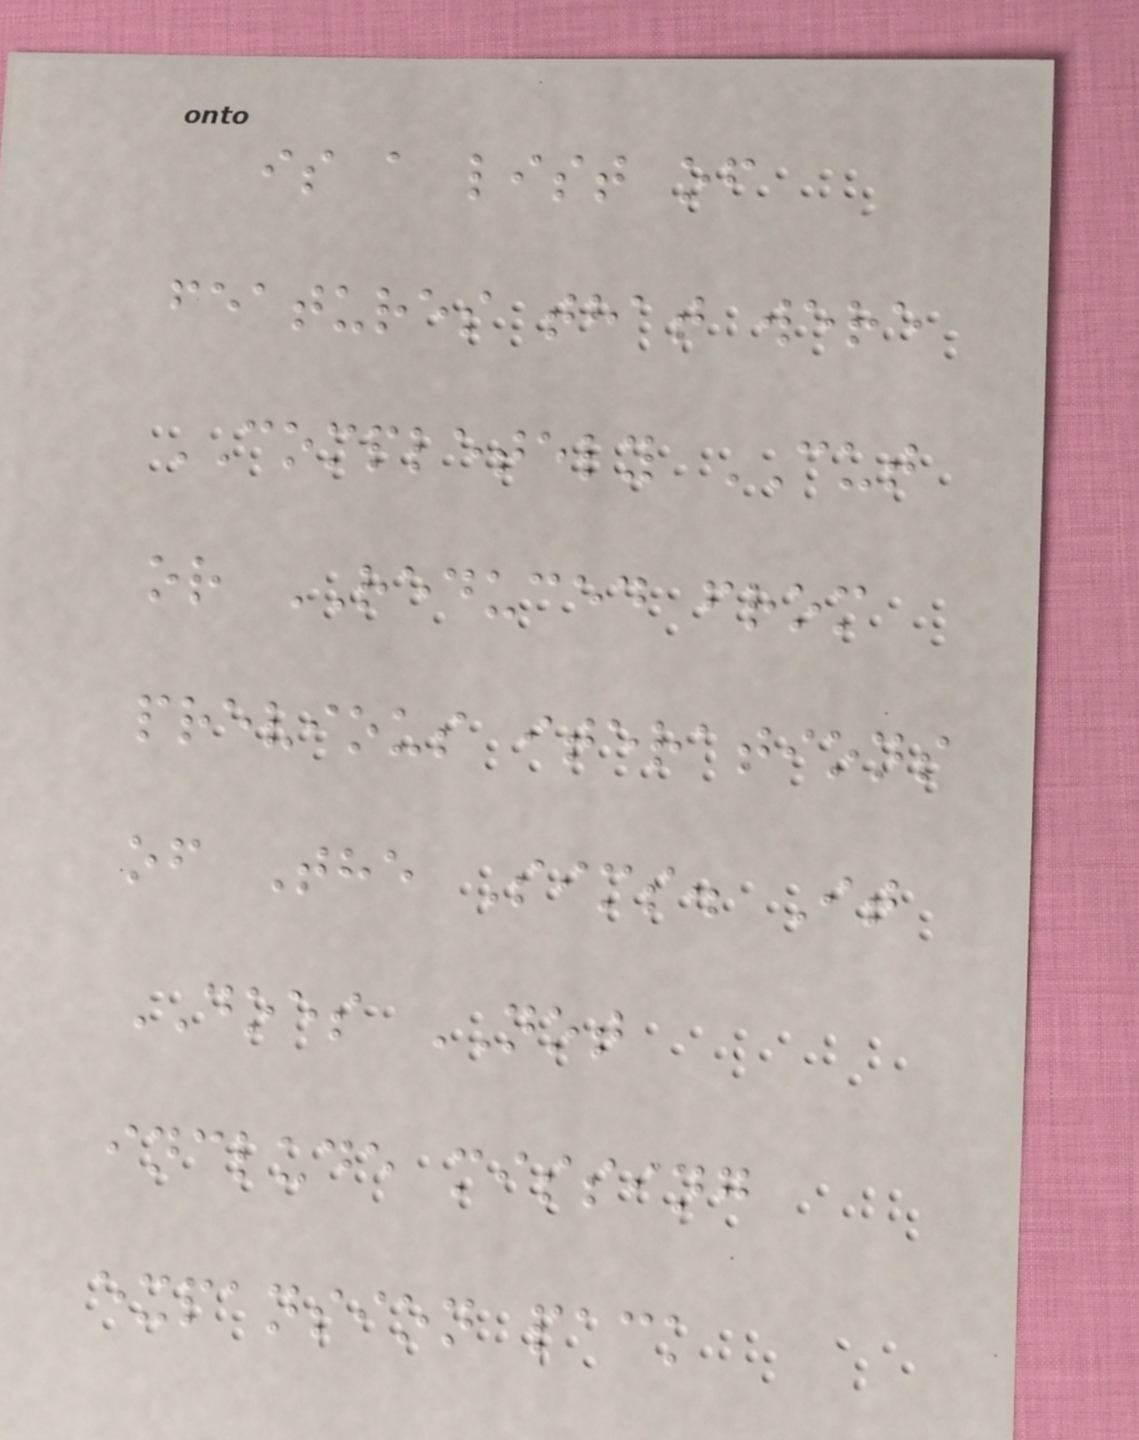is a list of
features that were
COMPLETELY CUT
or REDUCED from
previous iterations
of The Sims. It
DOES NOT
include missing
expansion pack
